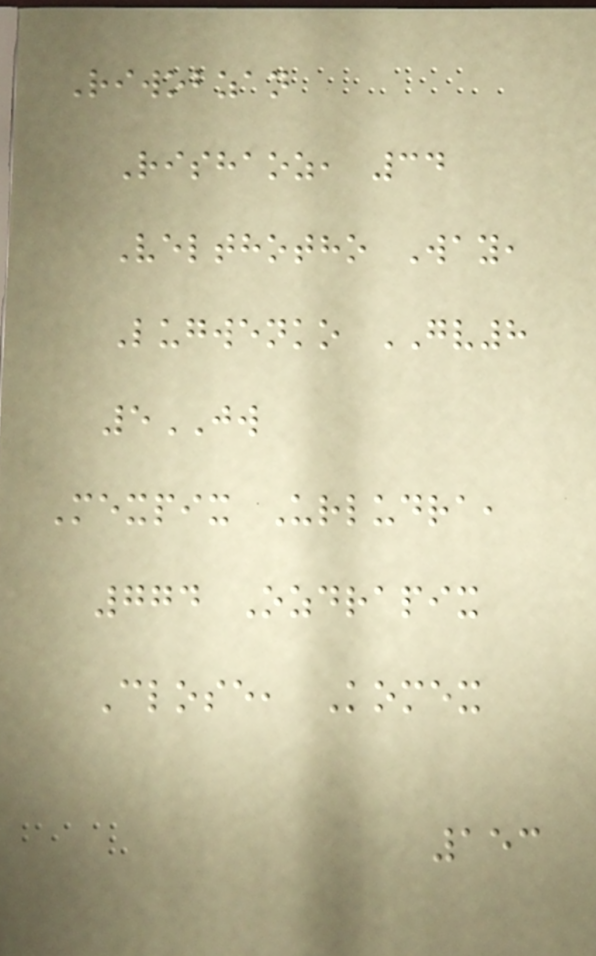Riwobzan
Rishaoz, 34
Velthotho Way,
Lugwenko GV8
5JW
Mexpix Urludra,
774 Ozdrapix
Close, Komex
153
